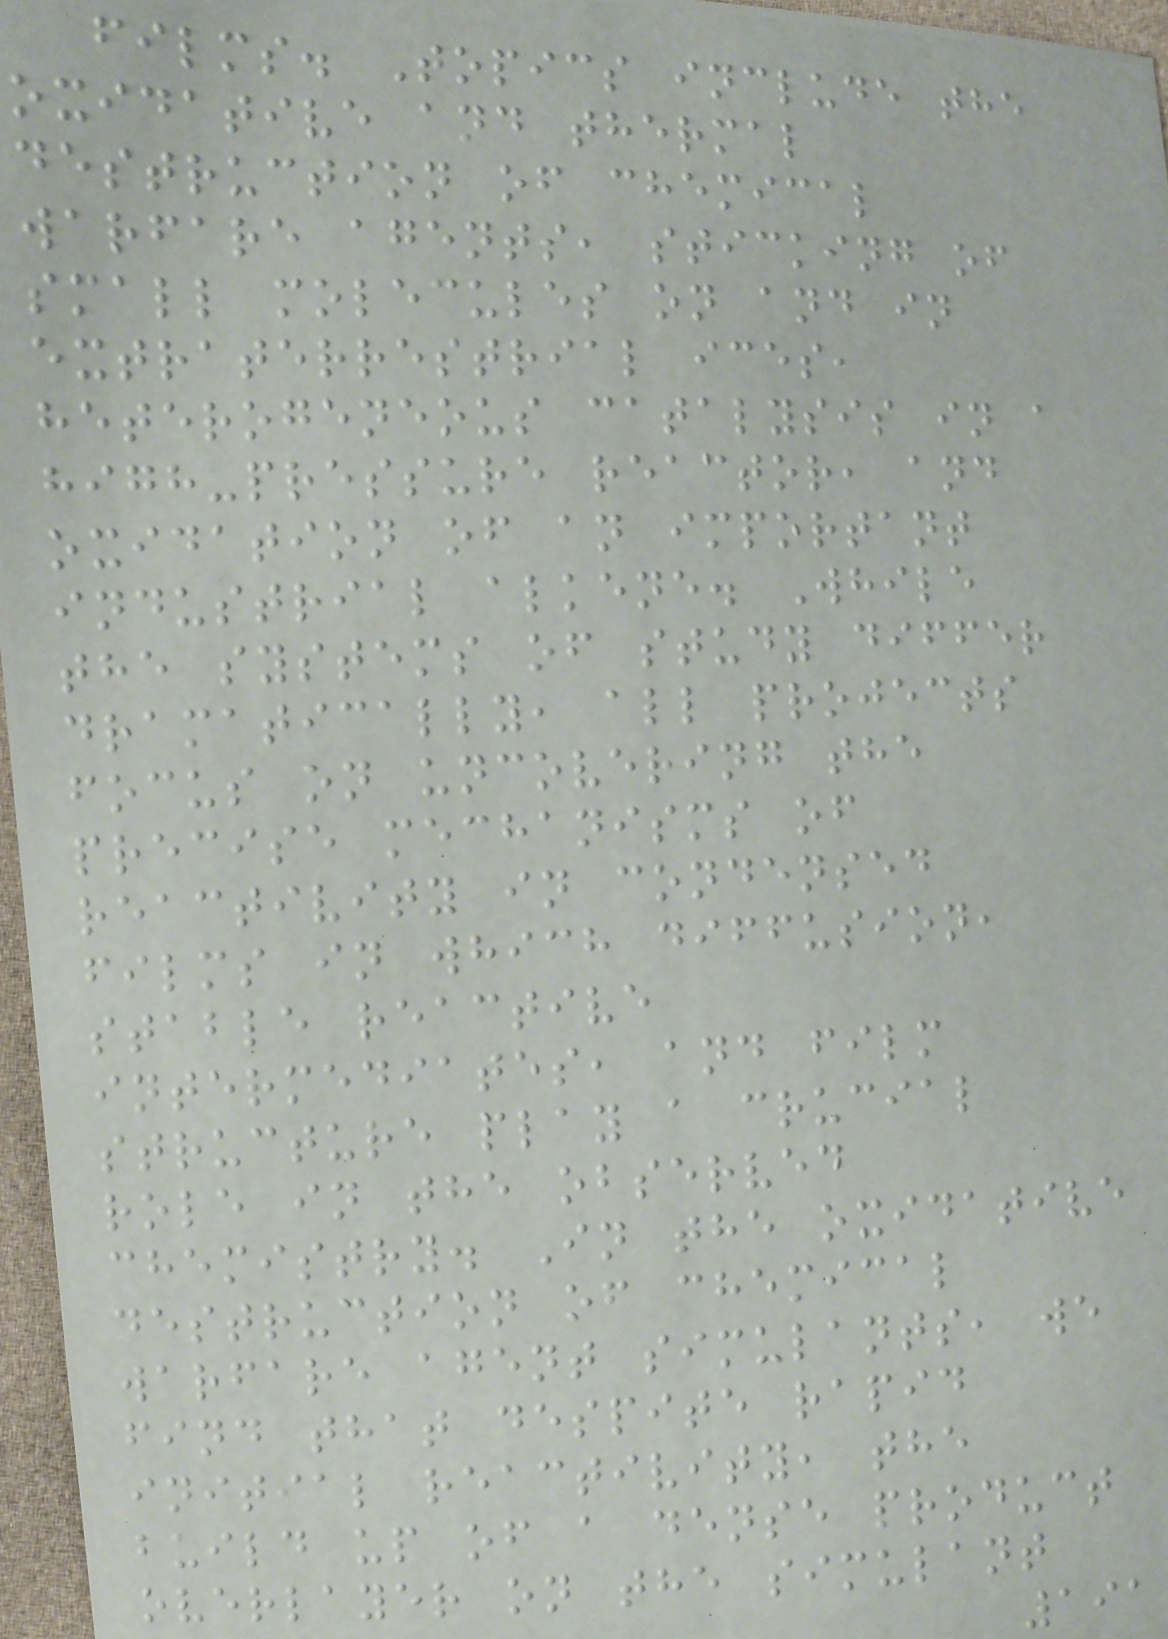films. Topics include the
oxidative and thermal
destruction of chemical
warfare agents, sticking of
small molecules on and in
extraterrestrial ices,
heterogeneous catalysis in a
high-pressure reactor, and
oxidation of an important
industrial alkene. While
the systems of study differ
dramatically, all projects
focus on uncovering the
precise mechanisms of
reactivity in condensed
films in which diffusion,
stable reactive
intermediates, and film
structure play a crucial
role in the observed
chemistry. In the oxidative
destruction of chemical
warfare agent simulants, we
find that despite rapid
initial reactivity, the
build up of a dense product
overlayer on the simulant
191
